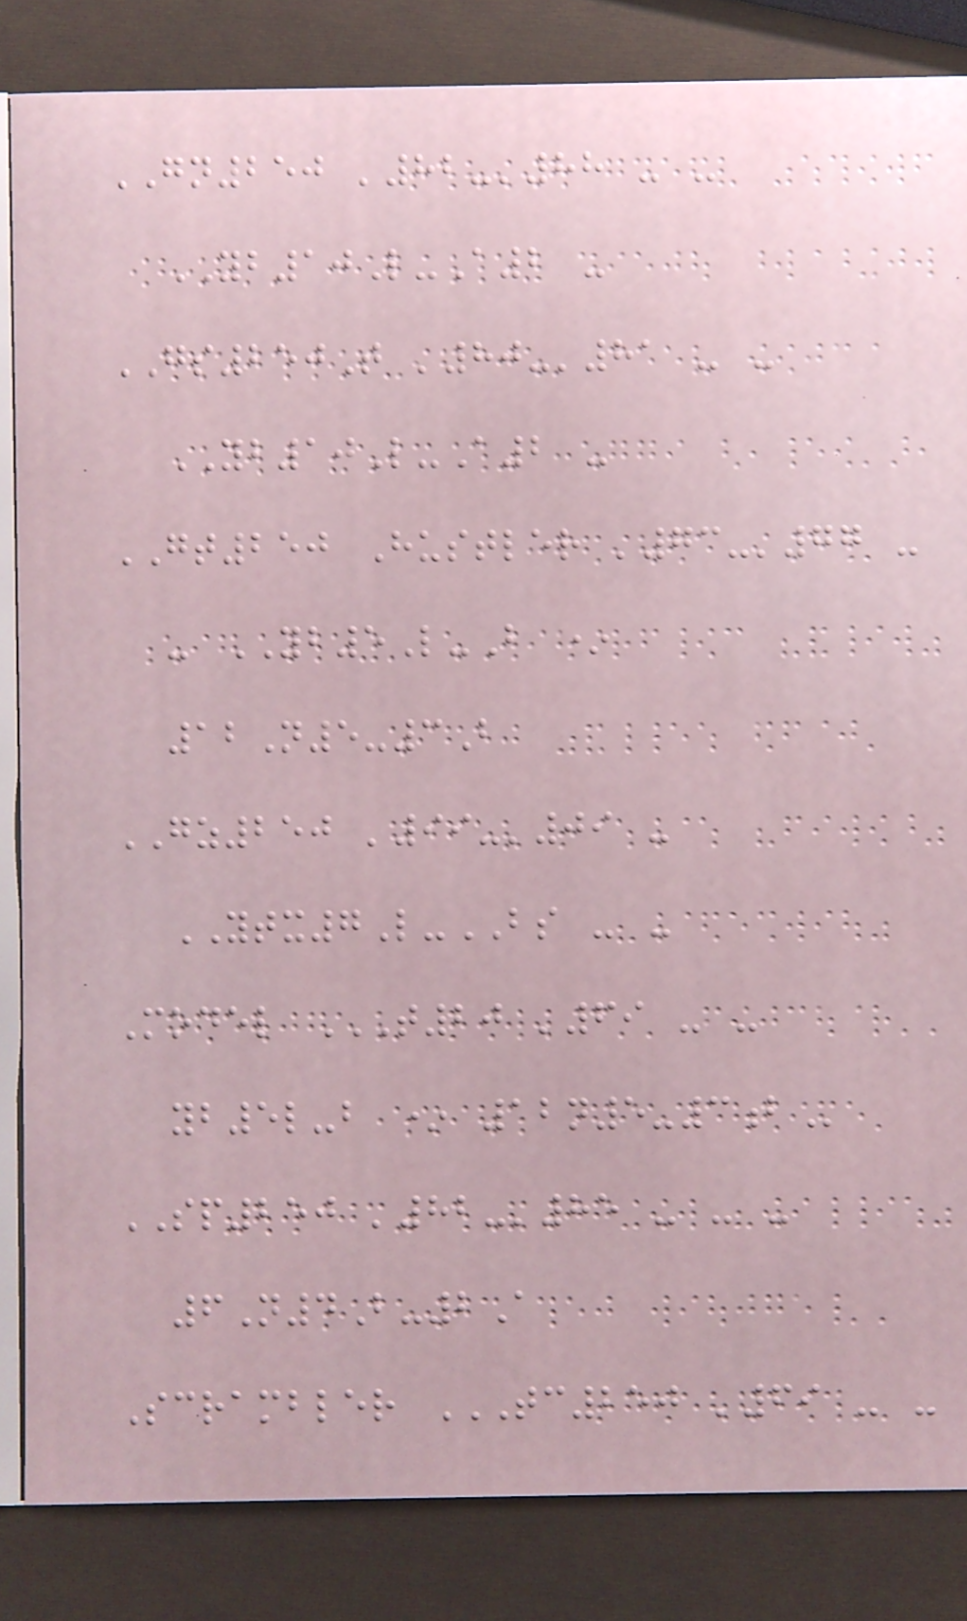GN250 '82-'88 - -
YB10L-A2 -
GS250T '80-'81 - -
YB10L-A2 -
GT250 Hustler '73-'77 -
- YB5L-B *
12N5-3B
GZ250 '99-'09 -
YTX7L-BS - -
Model T20 '69 - -
YB5L-B * 12N5-3B
SP250 '82-'85 - - -
6N4B-2A
Scrambler TC250 '69 - -
